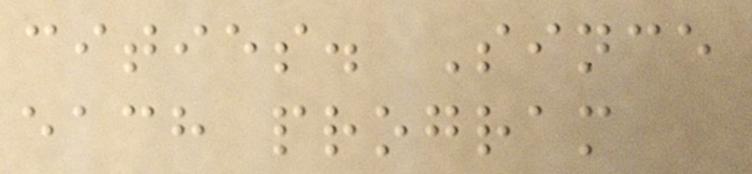cities. Since
each program
